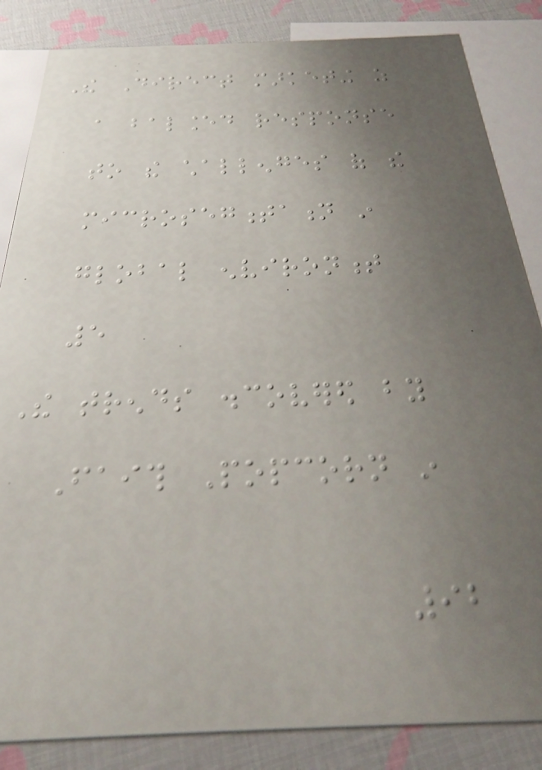The Direct marketing as
a balanced response
to the challenges of the
microsegmentation in
global environment
5
The trends discovered by
Faith Popcorn in
92
